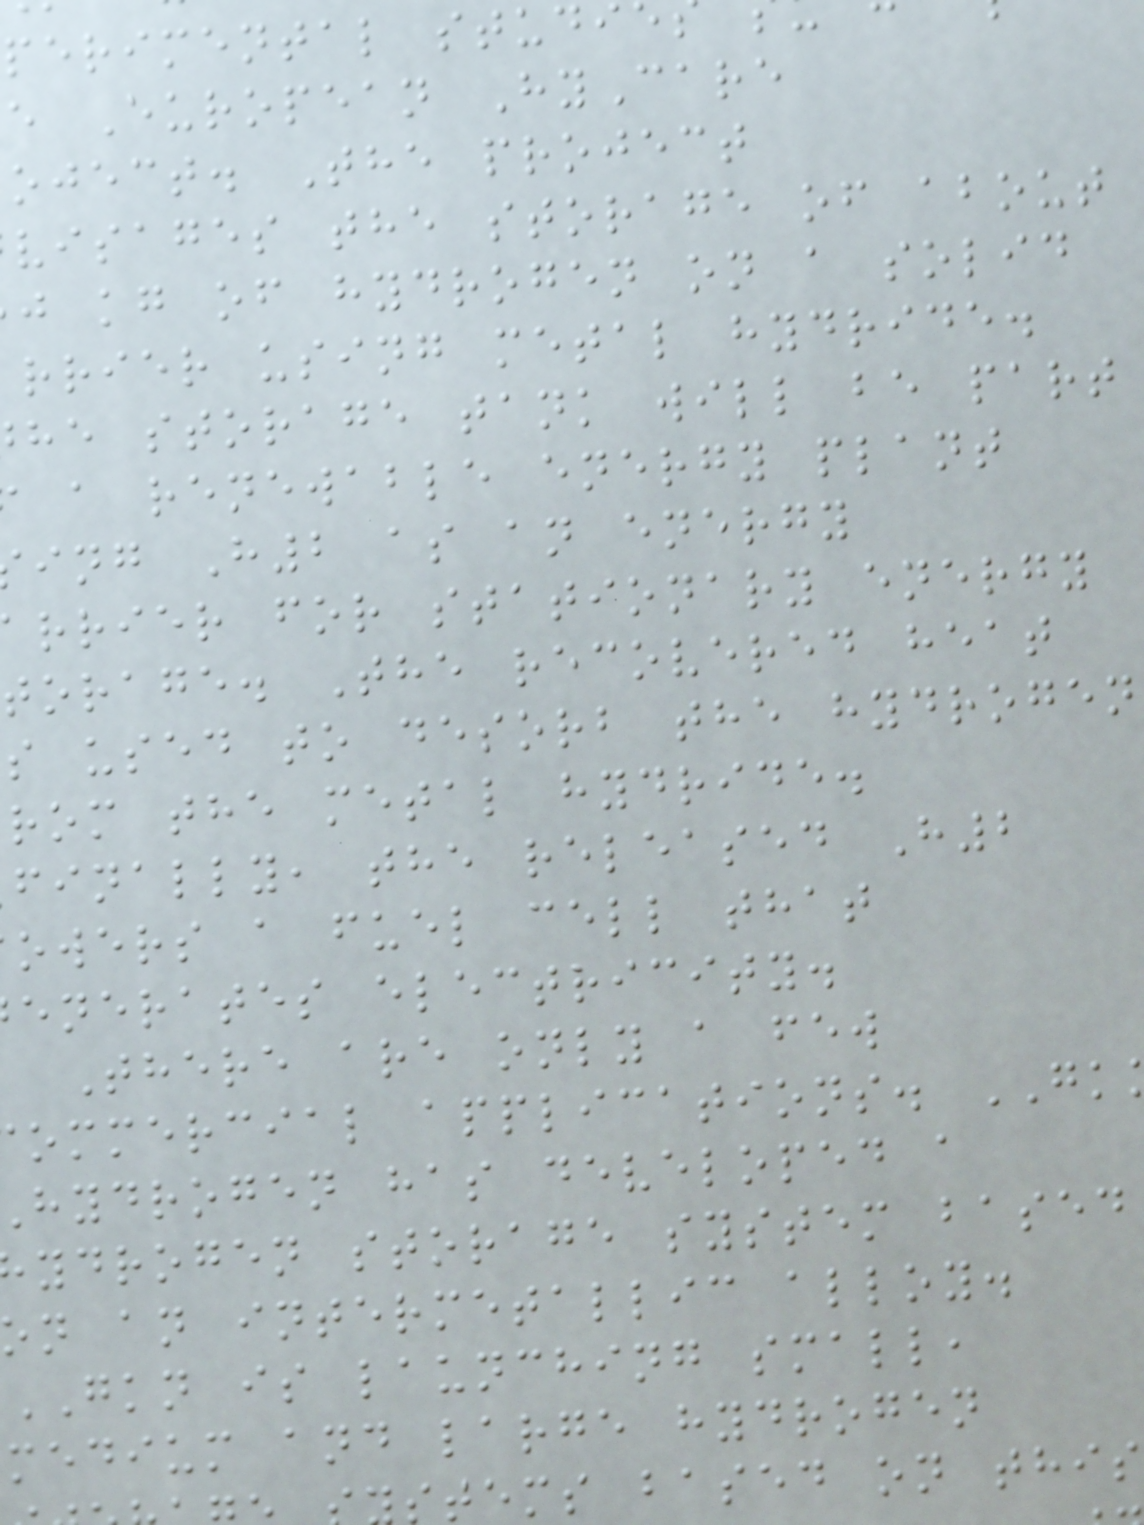perimental studi
e European HyCare
oject. The project
visages the storage of about
j kg of hydrogen on a solid
rrier using metal hydride.
he storage tank will be part
a renewable energy plant
ing H2 as an energy
rrier for stationary energy
torage. The recovered heat
s used to desorb the hydrogen
rom the metal hydride.
finally, the released H2
owers a fuel cell that
enerates electricity.
There are only a few
ommercial applications. GK
hydrogen has developed a
ydrogen storage system based
on an intermetallic alloy.
GKN is launching small,
medium and large hydrogen
tems based on this
